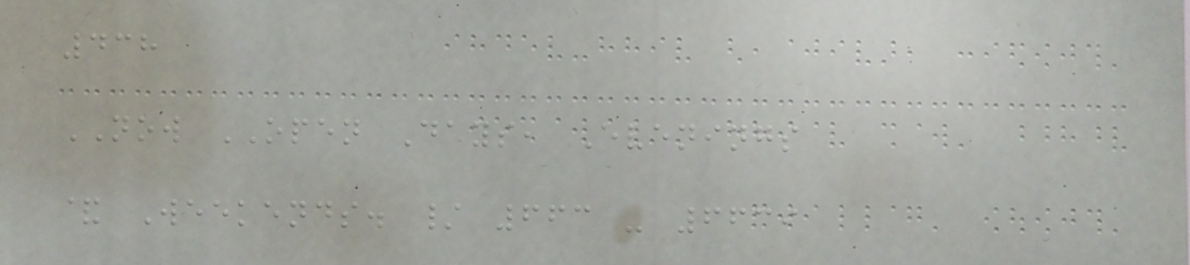438
NOW OPEN Days, Evenings
& Weekends. / 663 - 6639
